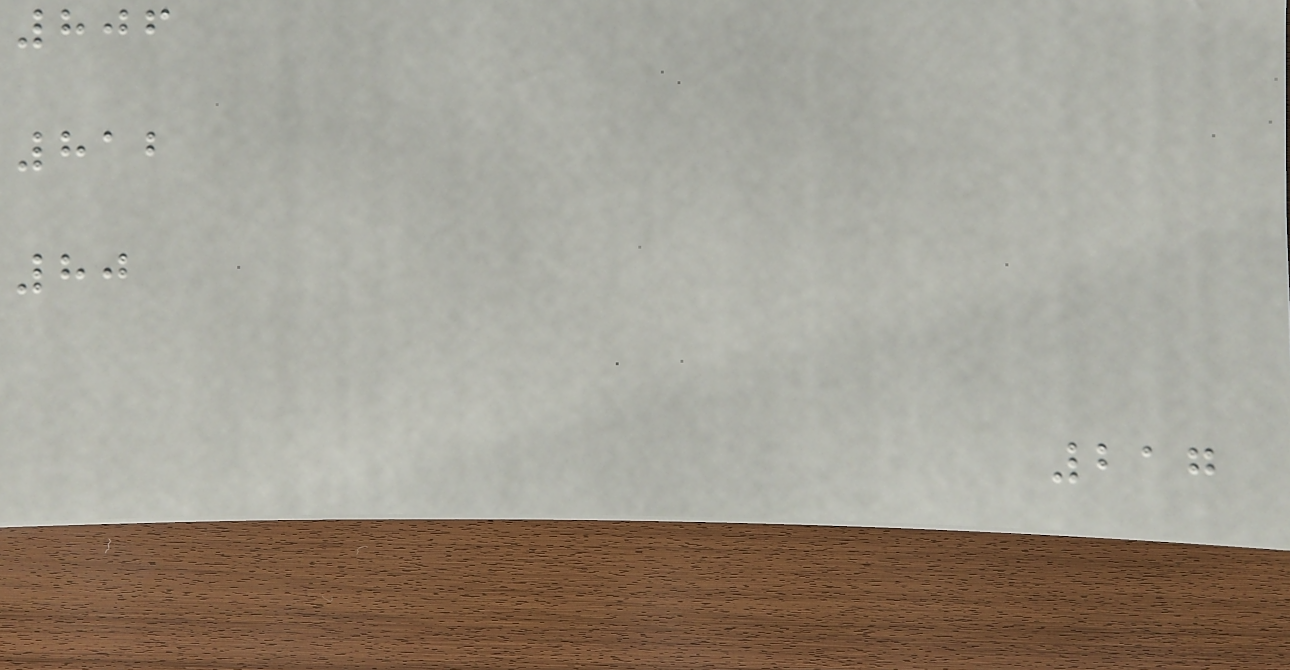806
812
80
217
